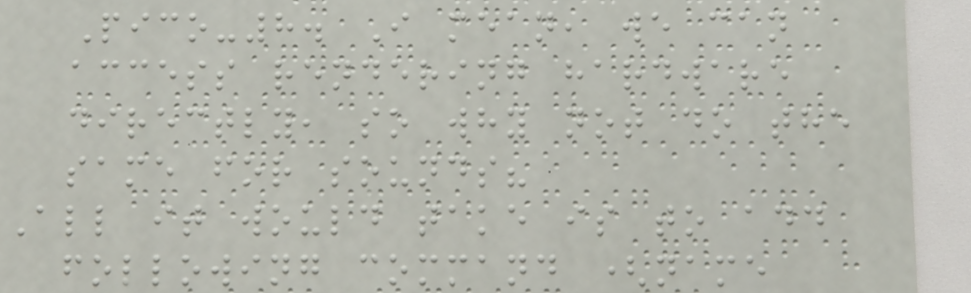Pico-8. I mean, we can
access rendering hardware
directly, so why not do the
same for sounds?
All it would take is to add
following command (name
